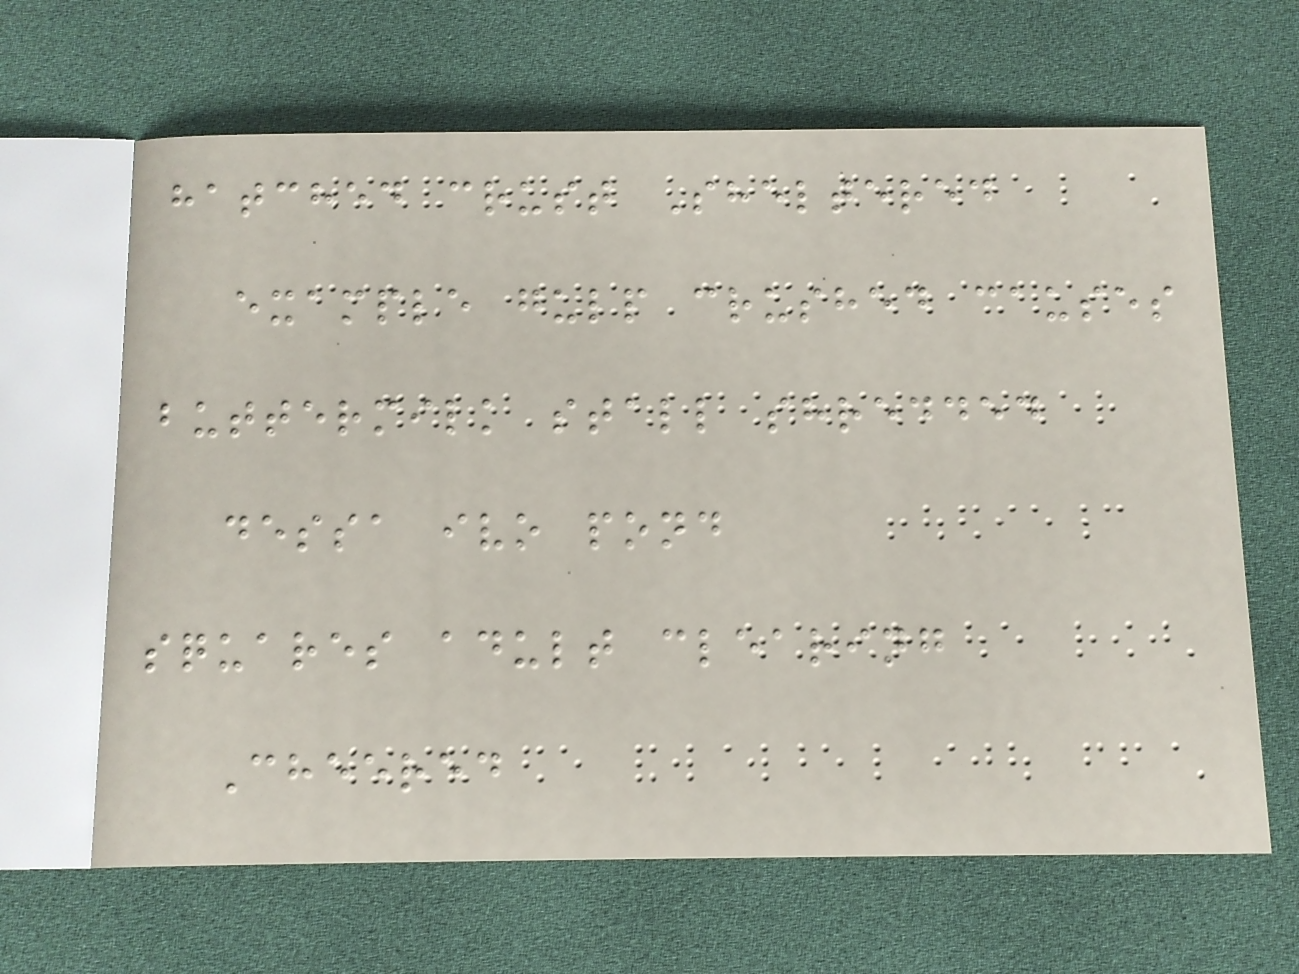hatched crust Sheltered
example gulp crushed causes
buttermilk stall shredded
dessa ivo pond
squares adult clearing
Cheered
